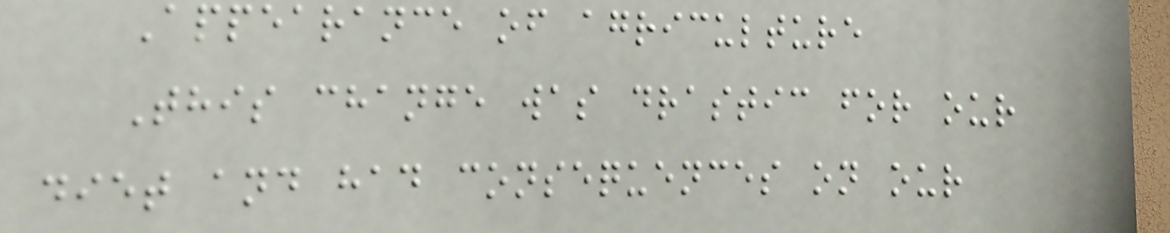Appearance of agriculture
This change was drastic for our
diet and had consequences on our
